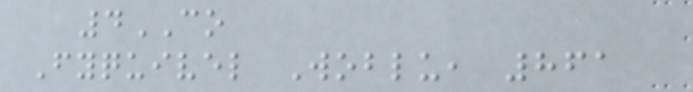4CO
Fyquivel Woblu, 861
